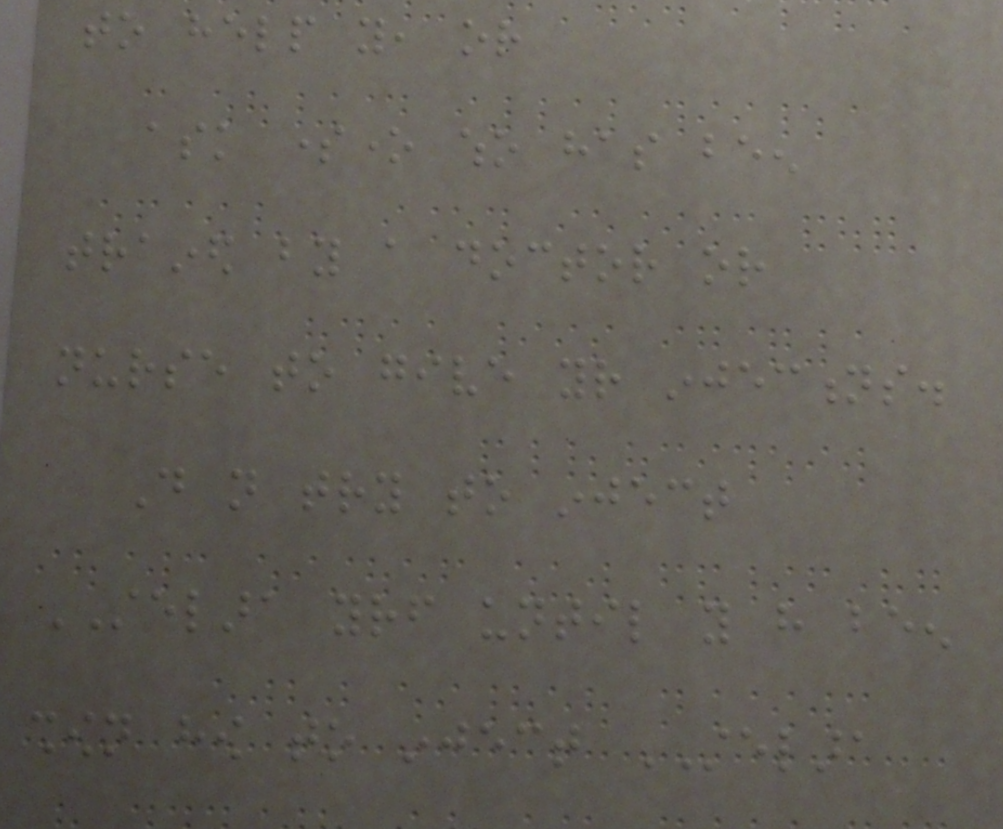to help you, or
ask someone who has been
trained by a doctor or
nurse to give your injections.
Do not try to inject
STELARA yourself until you have been
shown how to inject STELARA
